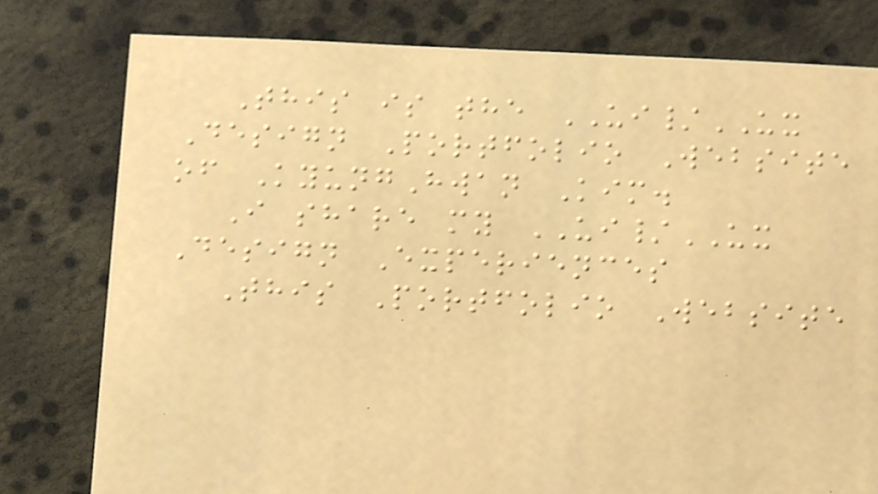This is the UI/UX
Design Portfolio Website
of KyungHwan Kim.
I share my UI/UX
Design Experiences
This Portfolio Website
